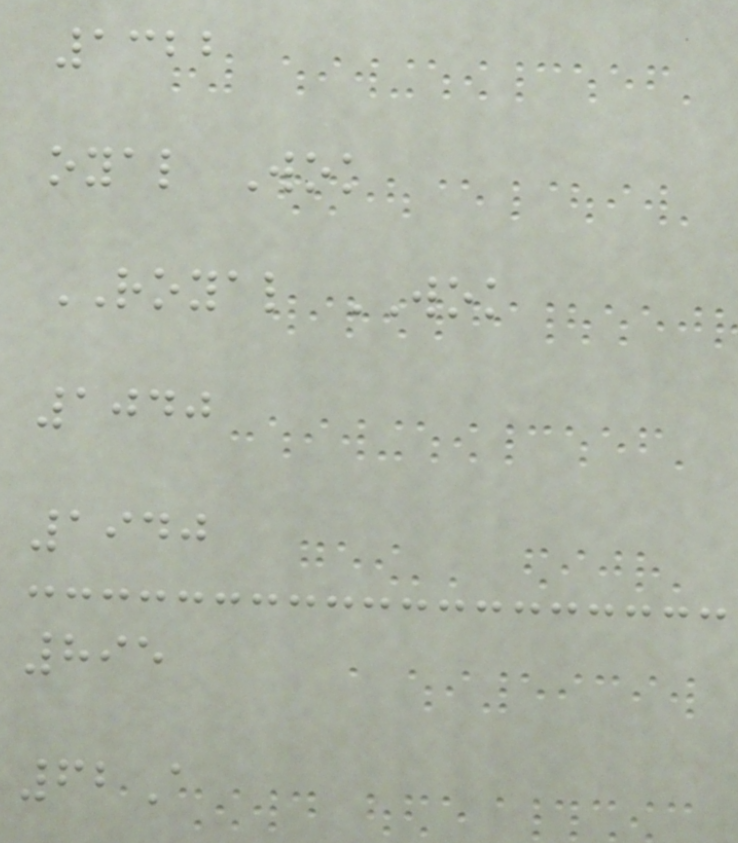1322
oyal Wok
ROYAL WOK
1040
1940
895
62A
